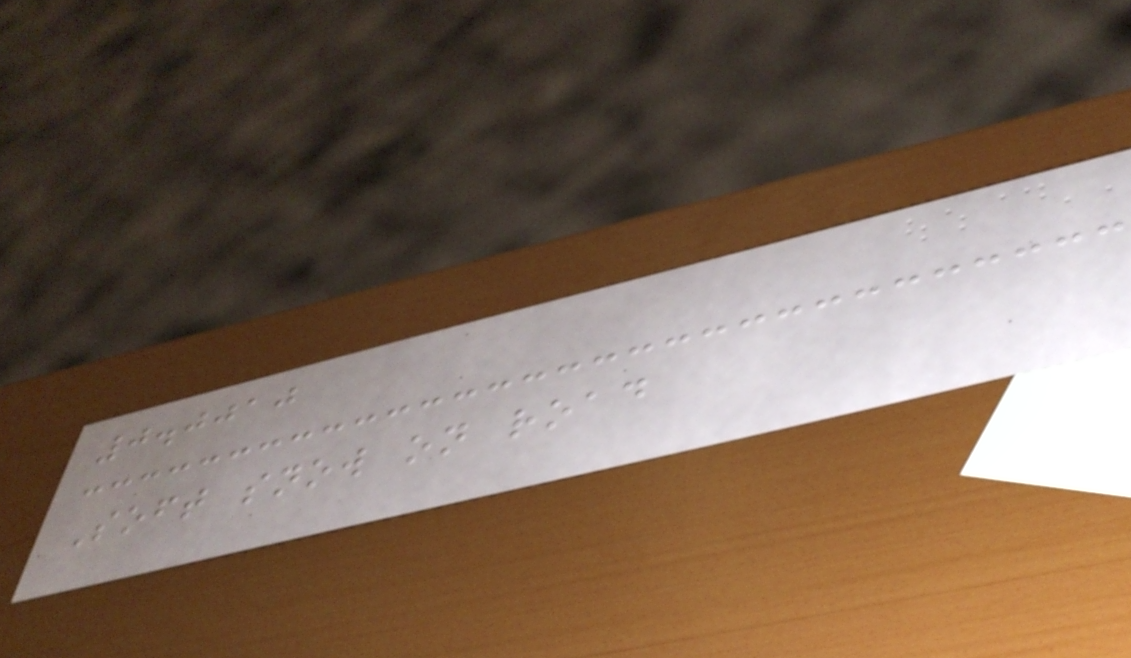0.0010
Soft snow on road
